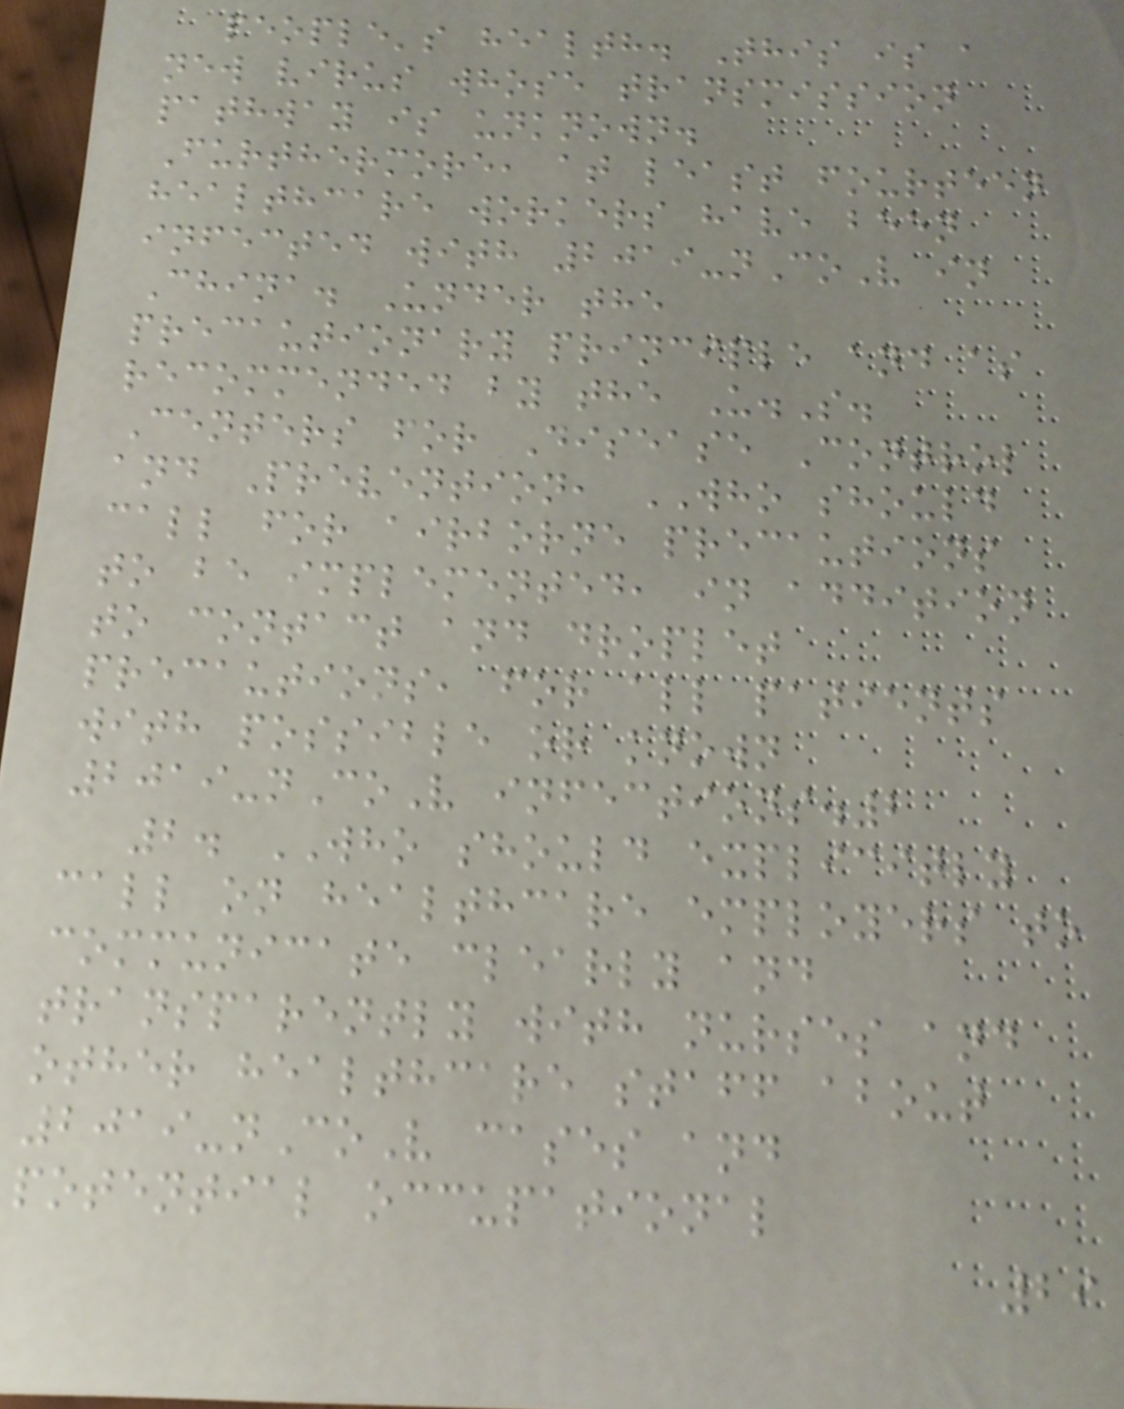people's health. This is a
new virus whose transmission
pathway is unknown.
Furthermore, at least fourteen
healthcare workers have been
infected with 2019-nCoV in
China. Under the
precautionary principle and as
recommended by the U.S.
Centers for Disease Control
and Prevention, WHO should
call for airborne precautions
to be implemented, in addition
to contact and droplet
precautions, for all patients
with possible or known
2019-nCoV infections.2
2. WHO should explicitly
call on healthcare employers to
communicate clearly and
transparently with nurses and
other healthcare staff about
2019-nCoV cases and
potential occupational
29
